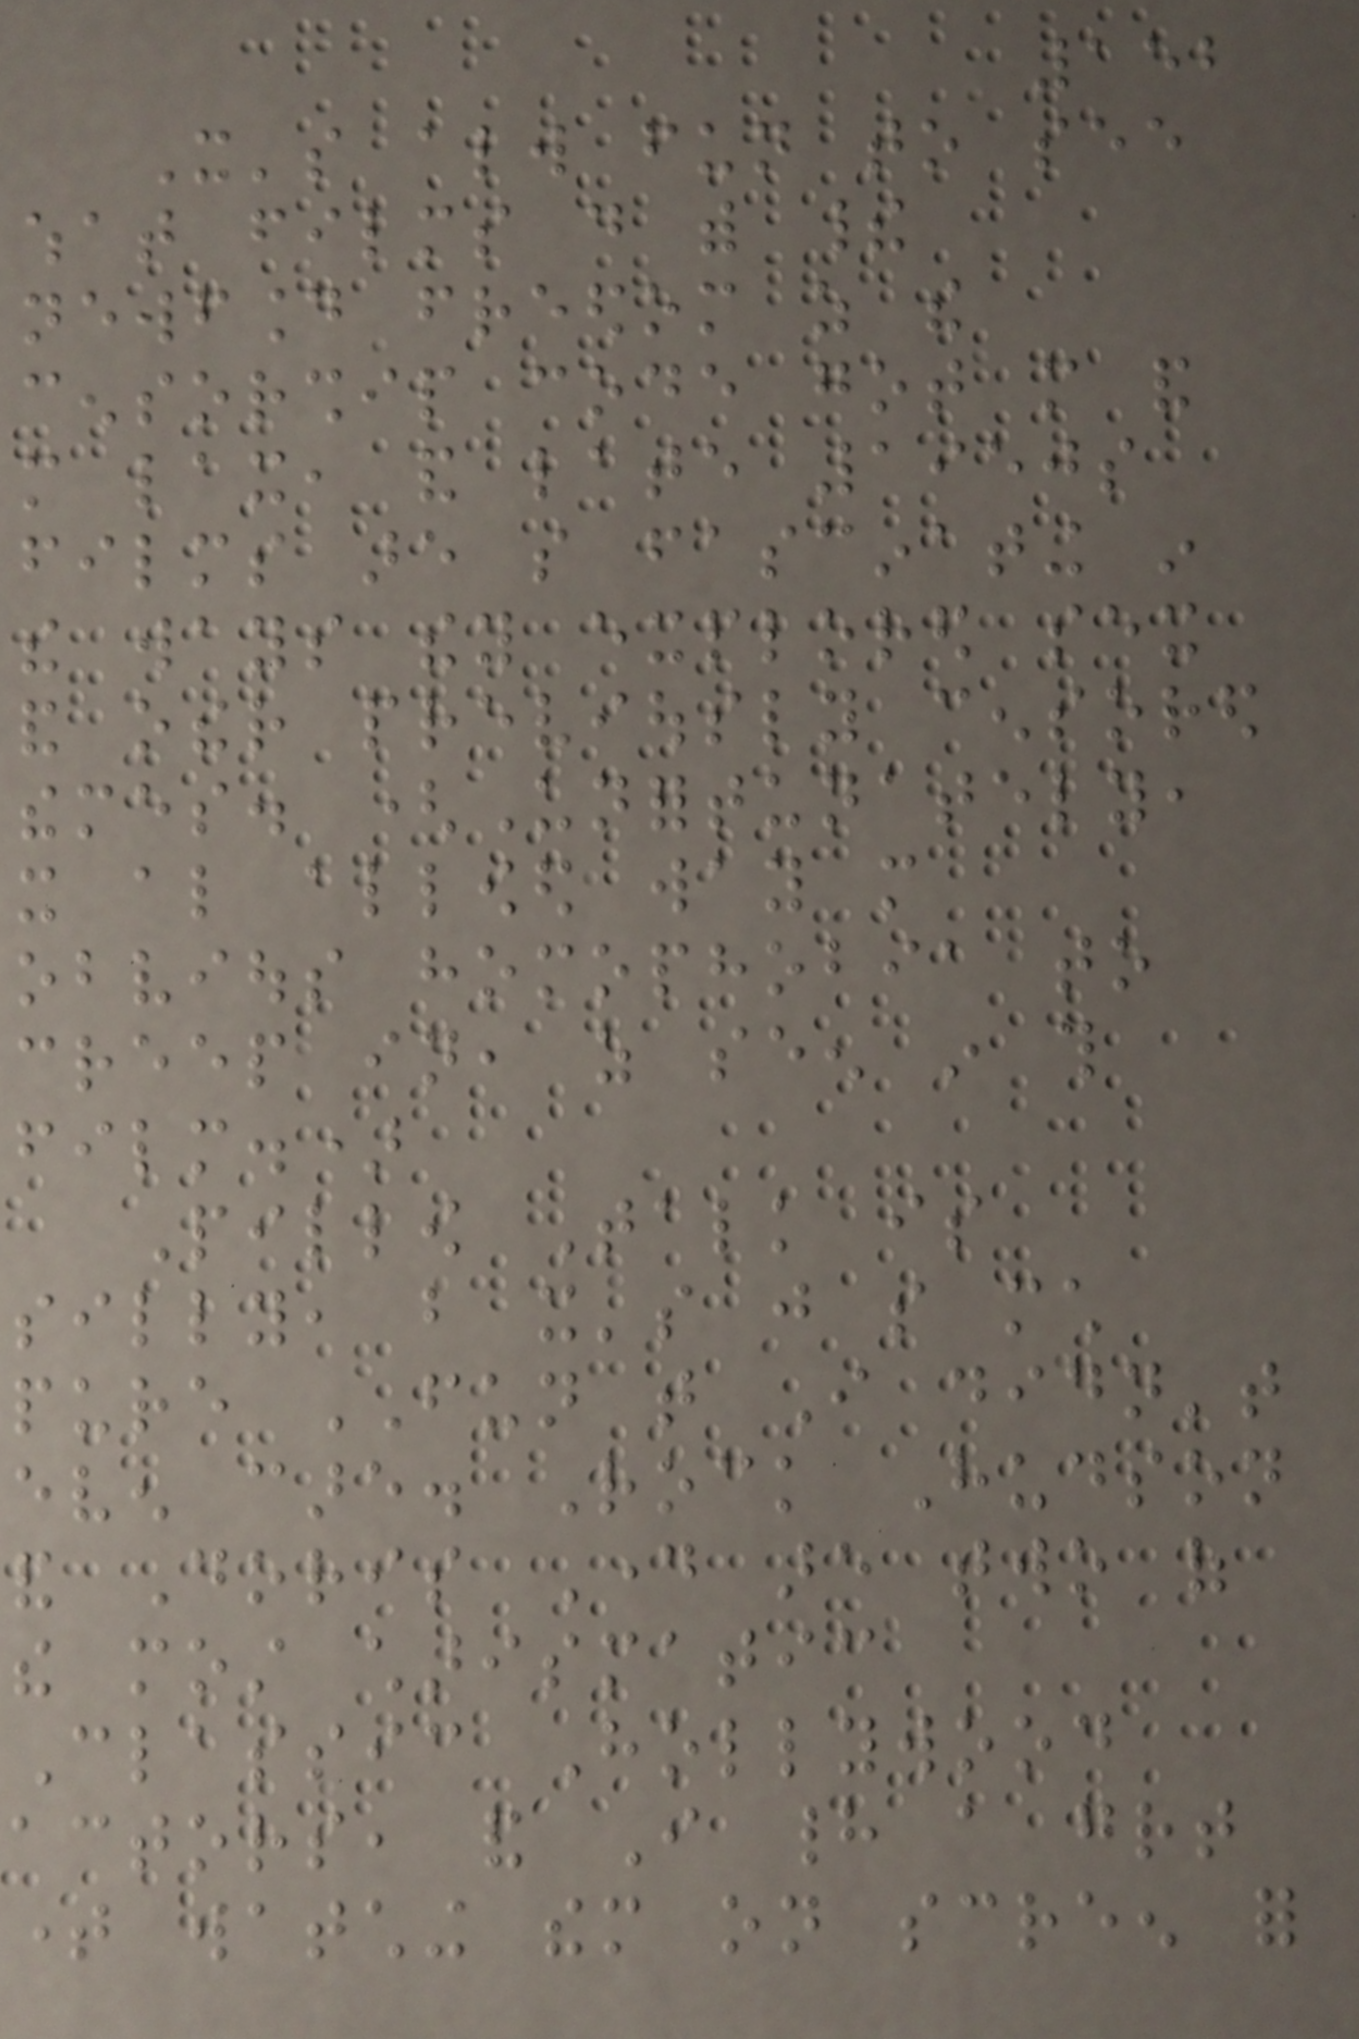152
It's always fun to see
what films do with their
newfound freedom as the
censorship code got more and
more lax, and late 1950s
films are so fascinating in
the ways they explored sex
and other previously censored
themes. (Unfortunately,
it also allowed way more
obvious homophobia to
creep in, as seen in this
film.)
Pillow Talk is
silly, but it's just so much
pure FUN that I didn't
even care. Rock Hudson
and Doris Day are two of
the most charismatic
Classic Hollywood
actors, and I had a great
time watching them on screen for
